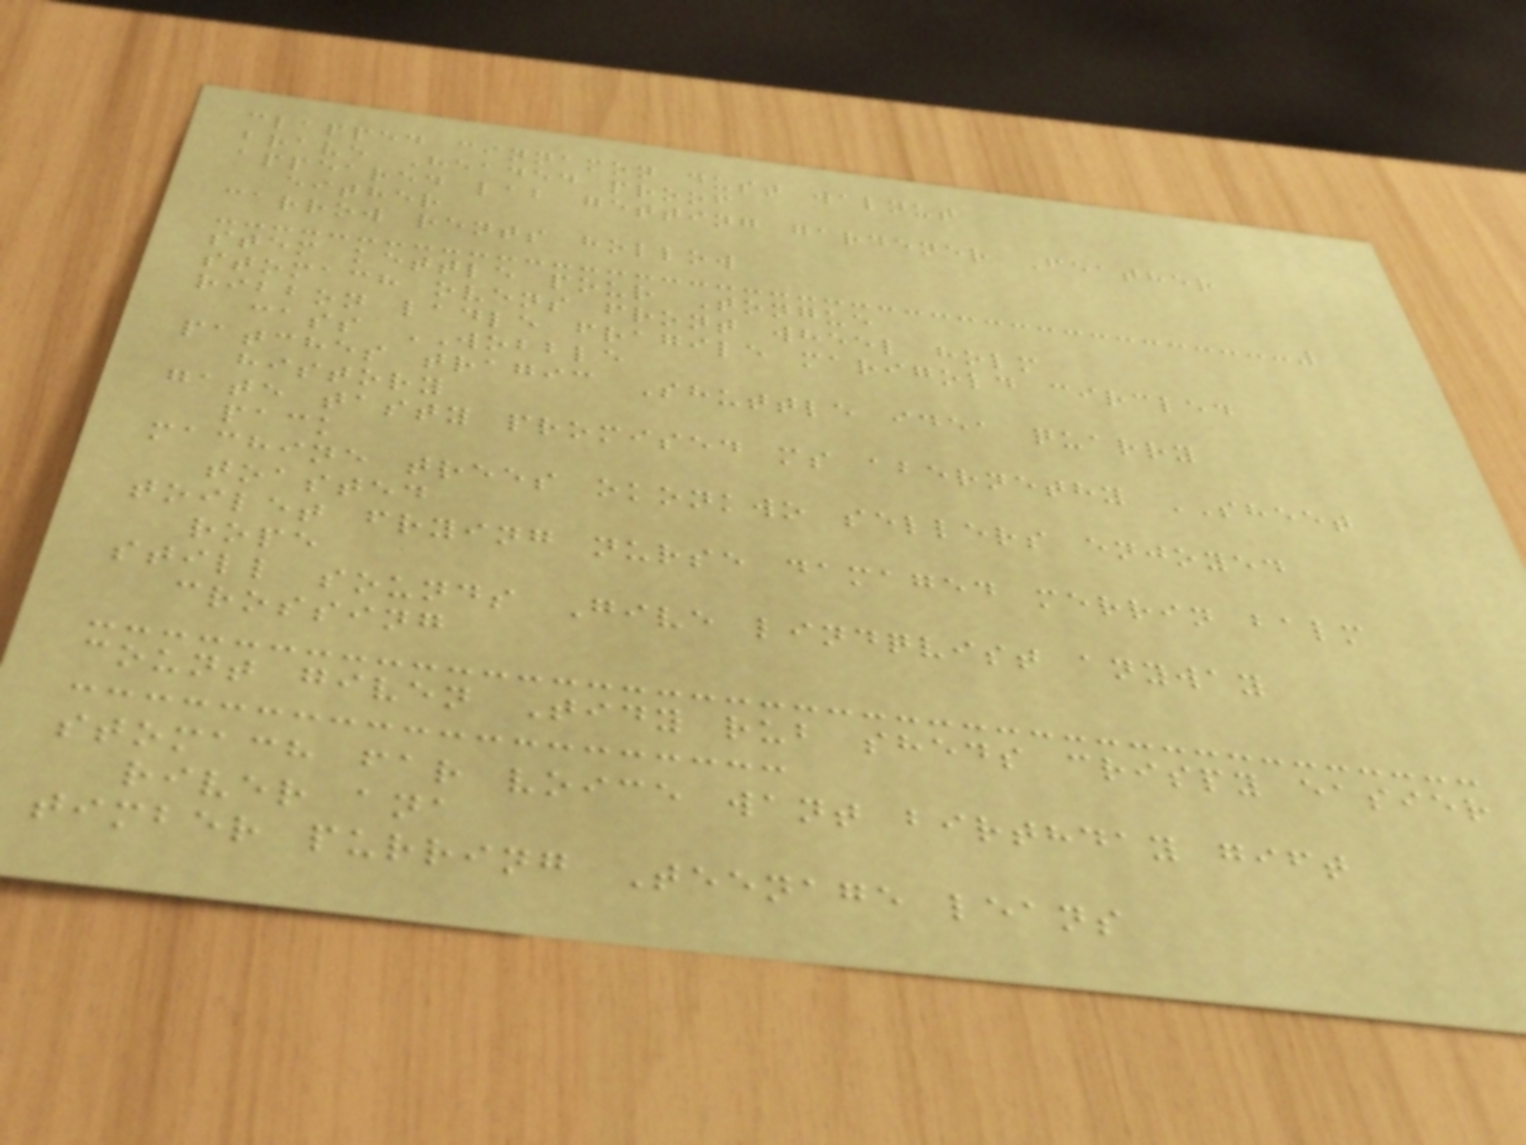clapped cinnamon dust walnut
brave Headed proof
appeared lab getting gardener Feather
either
carrow rents hollow
stem kettle pour Tongue
stomach ovens front wheel holm
ribbon ladle fragile marigold circled
cass WOBBLE
patches tragic Shuttle idea quarry
history
gate tasty promised ms abernethy SHEET
pack
machine trees okonkwo sellers enjoyed
toasted
toilet frying nurse damaged merrin balm
rope
still sounds Give lindqvist anyway
crossing
count given Tidy rub sheds crispy easier
stomach far voice want birthday gift
river ana
timber purring Teenage leans
